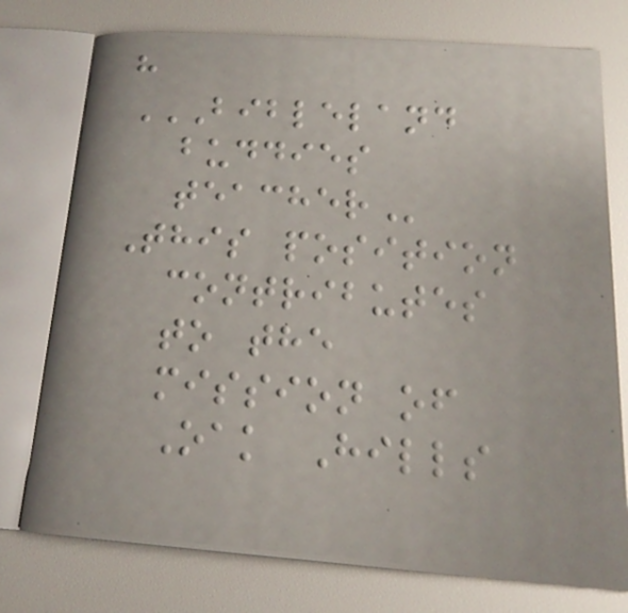h
BIBLELAND
BUDDIES
TEACHER
This position
contributes
to the
mission of
Oak Hills
